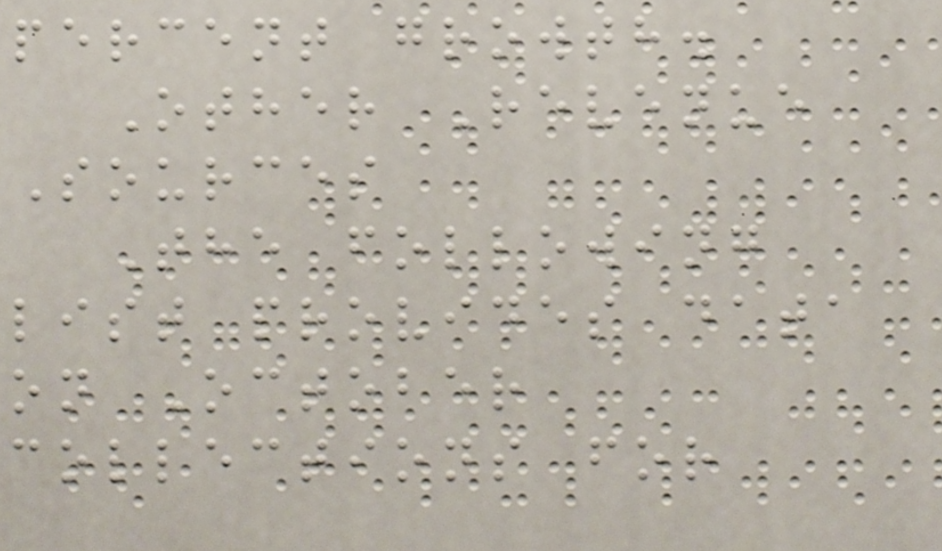percent growth.
Other Revenue
Sources
The following
list provides data
on October
collections for
